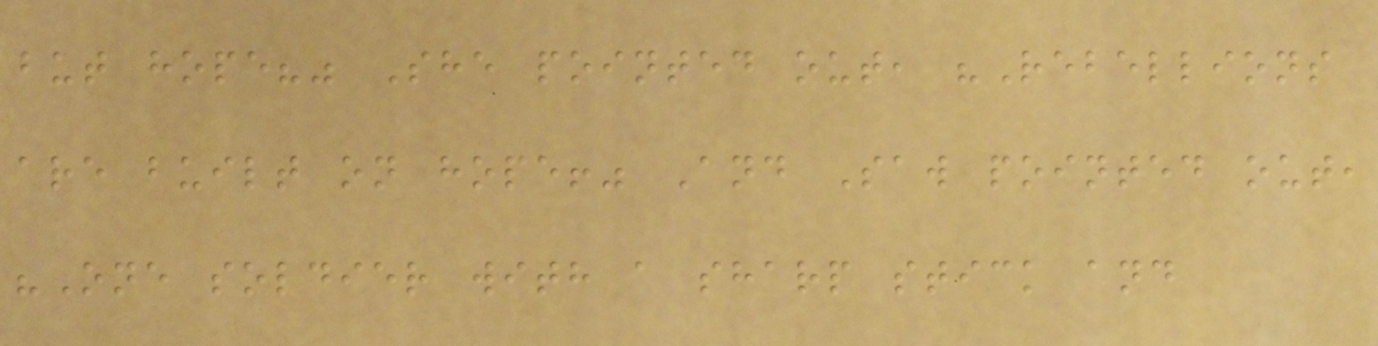but hope?" She pointed out, "Rebellions
are built on hope!" And Saw pointed out,
"One soldier with a sharp stick and
